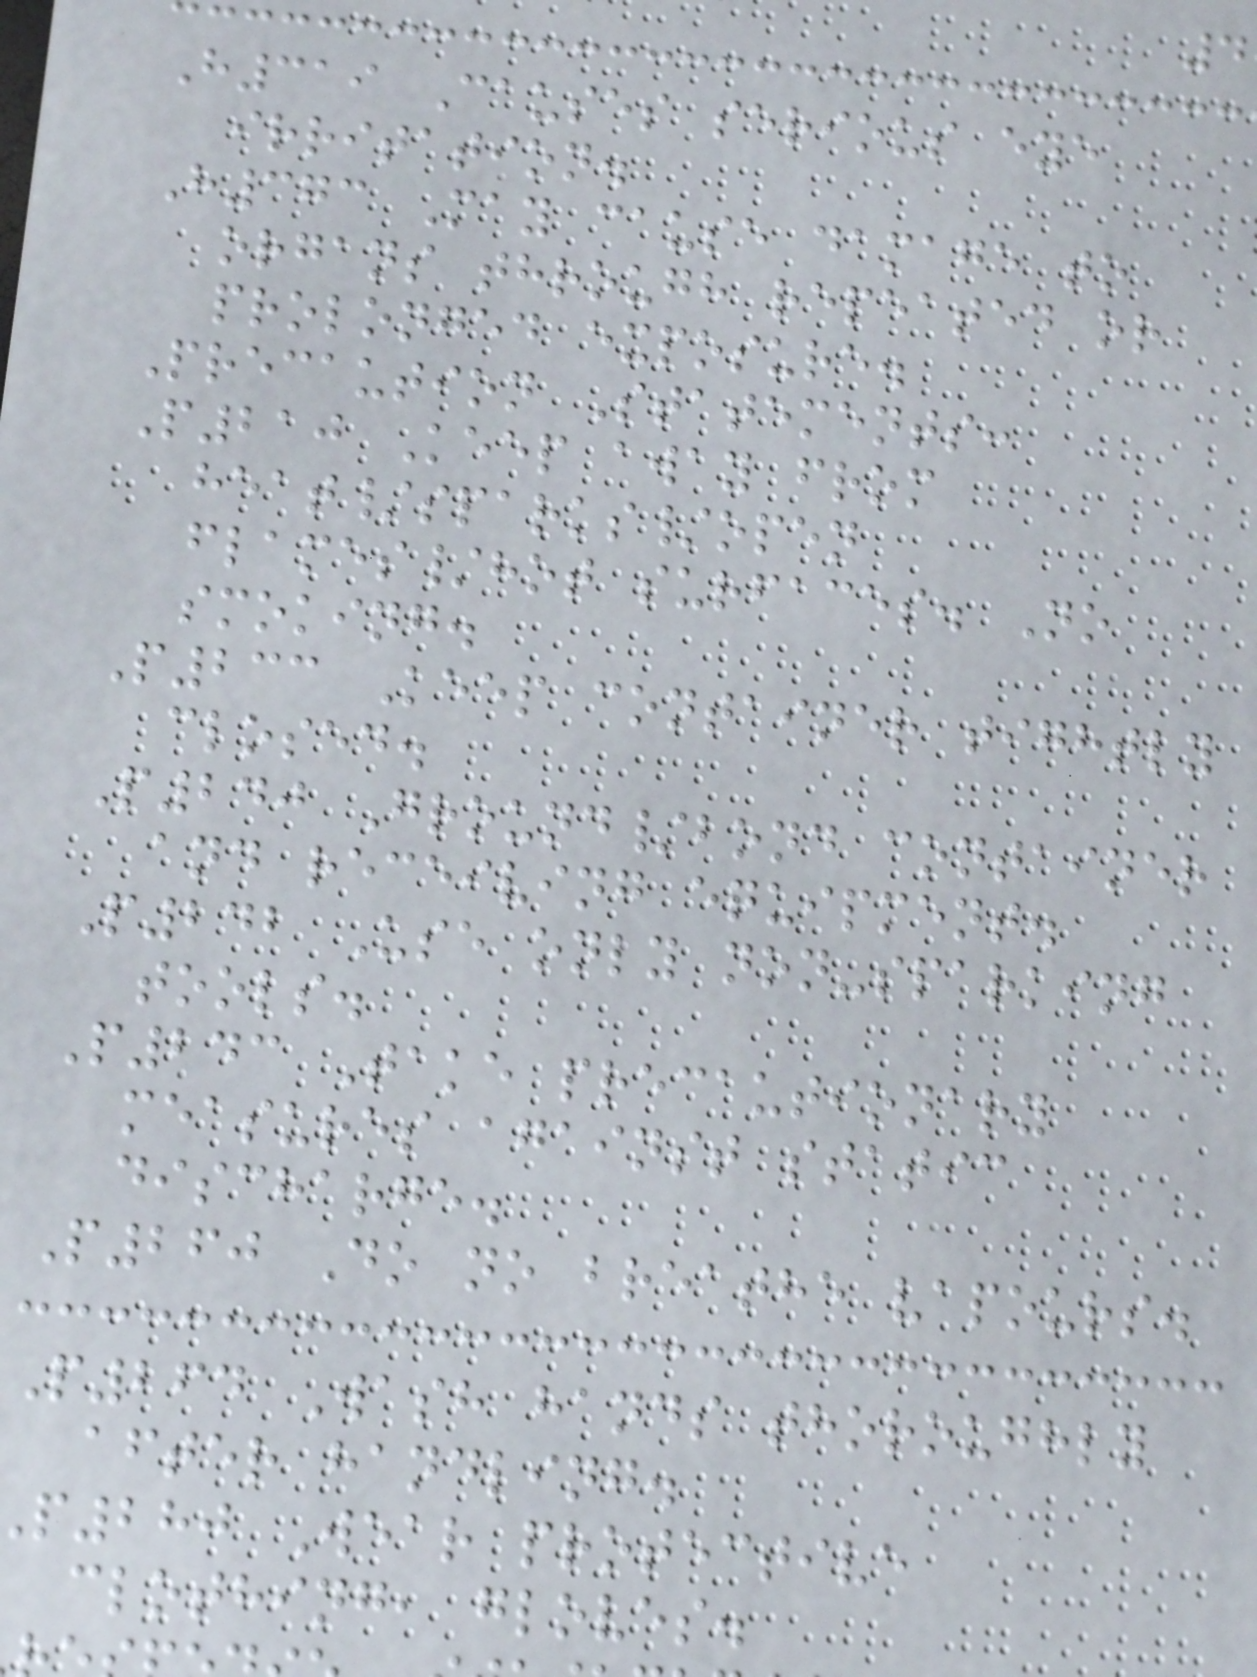H319 Causes serious eye
irritation.
H373 May cause damage to
organs through repeated or
prolonged exposure.
Precaution Statements:
P210 Keep away from
heat/sparks/open
flames/hot surfaces. No
smoking.
P233 Keep container tightly
closed.
P240 Ground/bond container
and receiving equipment.
P242 Use only non-sparking
tools.
P243 Take precautionary
measures against static
discharge.
P260 Do no breathe vapours.
P264 Wash hands thoroughly
after handling.
p280 Wear protective
clothing, gloves.
